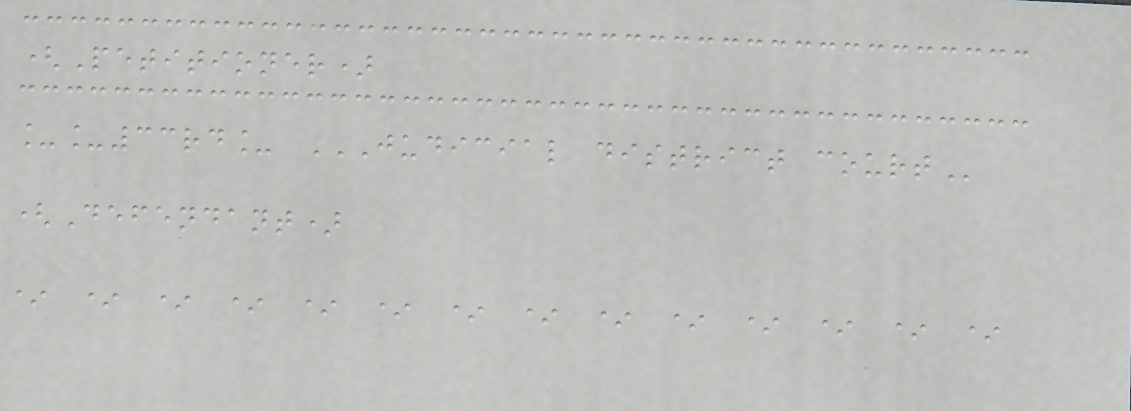(Petitioner)
__33rd_ JUDICIAL DISTRICT COURT
(Defendant)
* * * * * * * * * * * * * *
